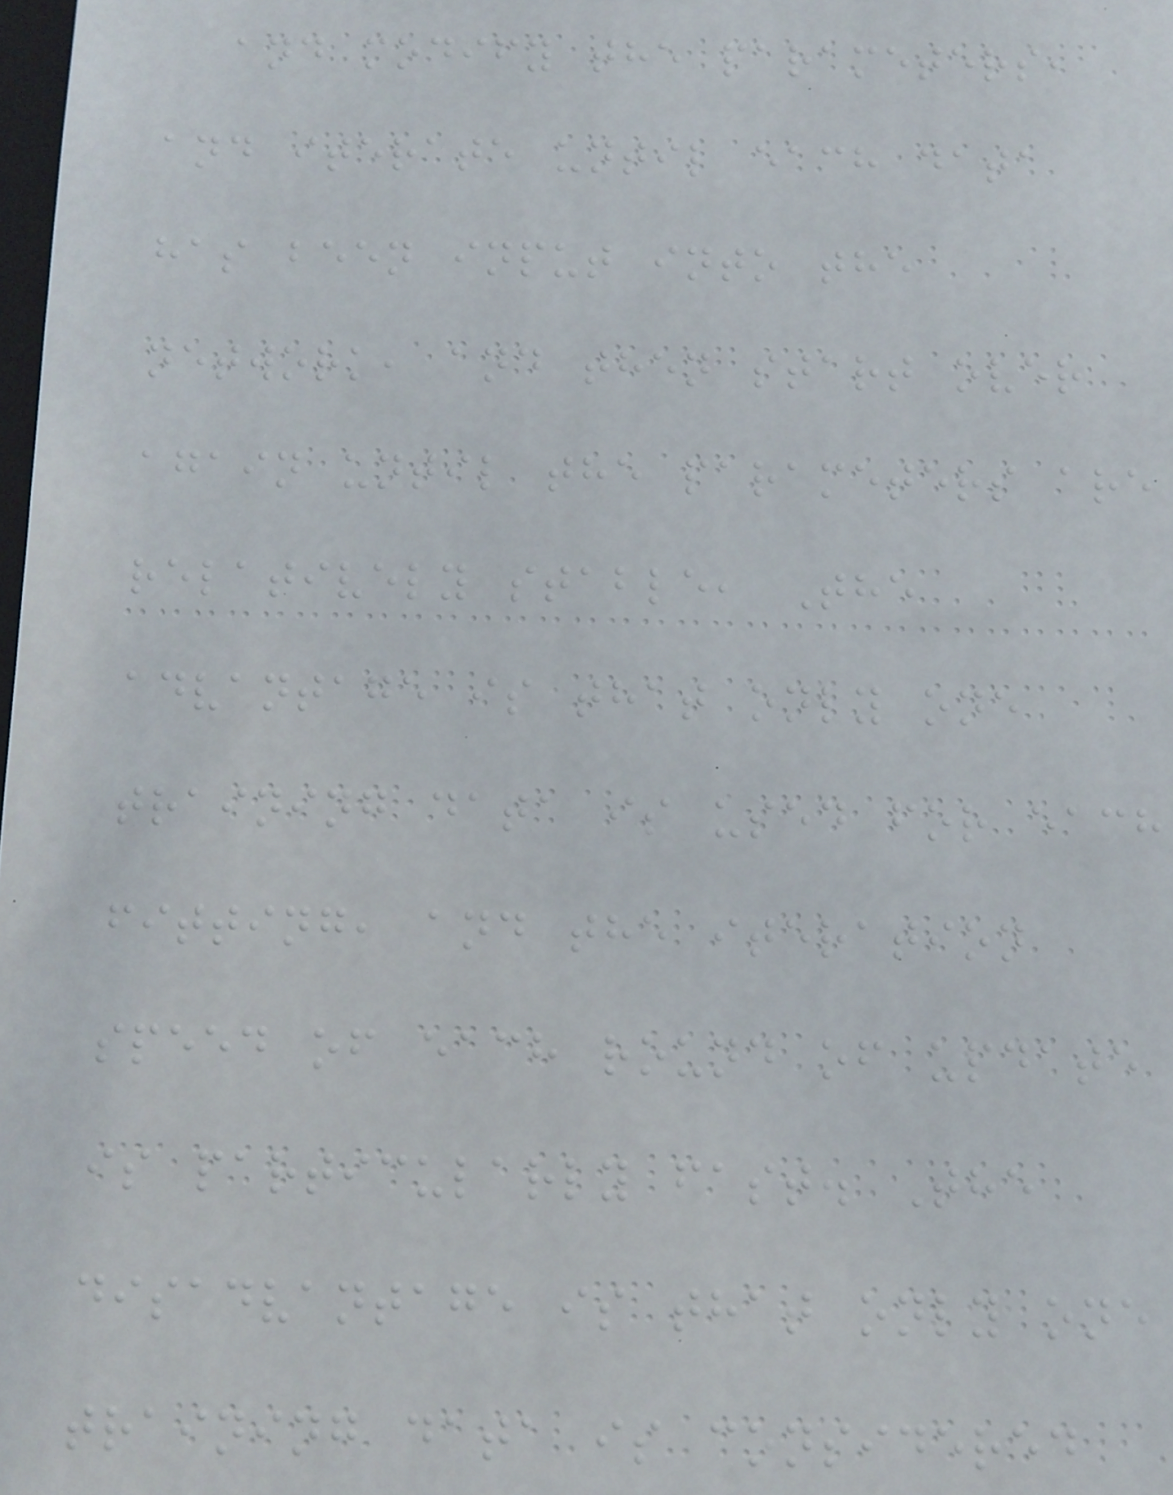and modify the parameters,
and iterate until each data
has been input into the
network, and then start over
again until the parameters are
relatively stable, The
advantage is that only one
training data is used for each
fitting, and the iteration
speed of each round of update
is particularly fast. The
disadvantage is that only one
training data is considered
